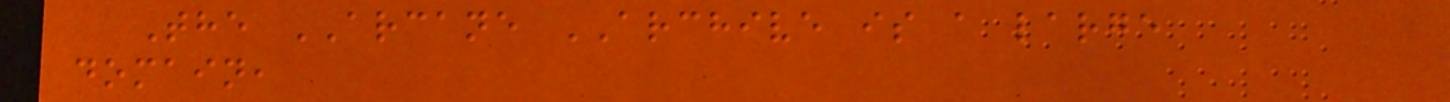The ARCANE ARCHIVE is a large
domain,
